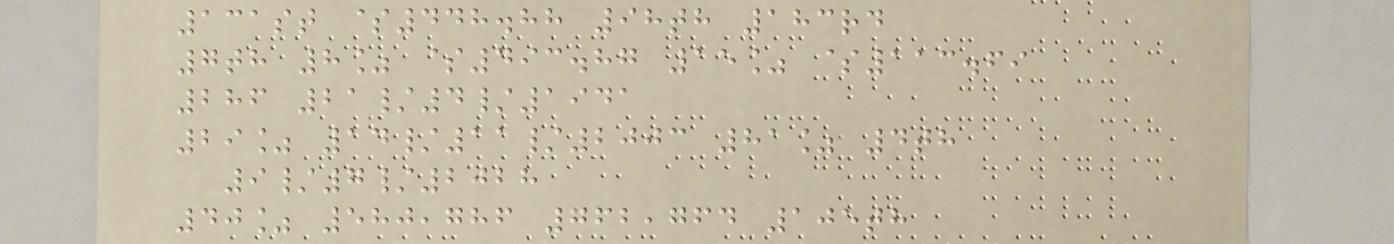131st $448.88 98th 183rd
7th 8% $493.87 15% $113.69
286 21/4/1941
29% 14/11/2003 81% 4th
9/7/2028
40% 580,786 762,764 105th
